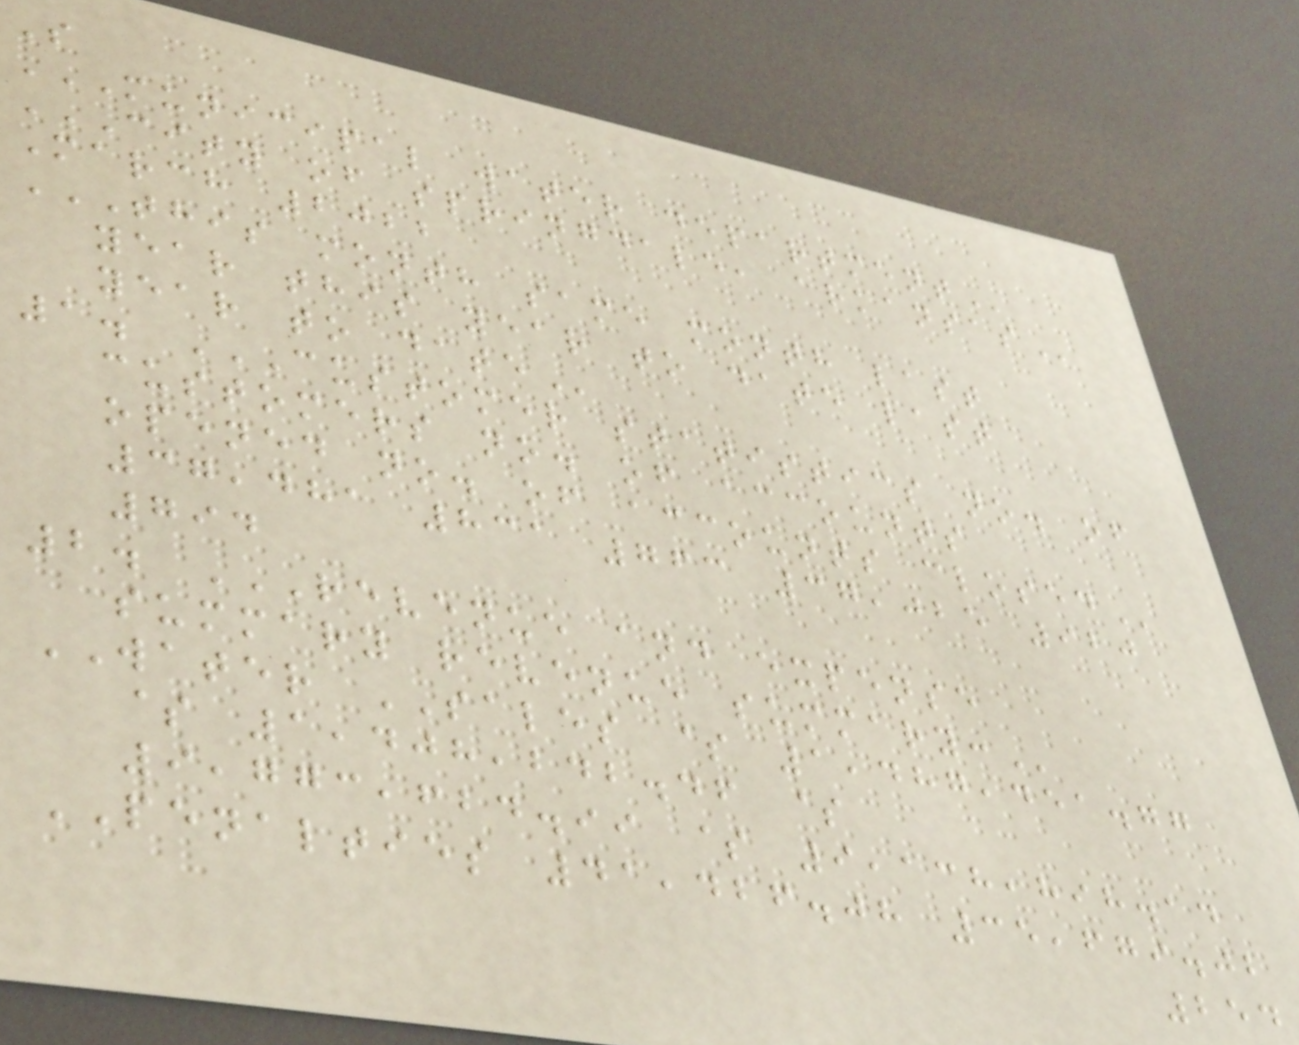S
MUNICIPAL WATER DEPARTMENT
CITY OF SPRINGDALE, ARKANSAS
March 2022
THIS MONTH SAME MONTH LAST
YEAR THIS YEAR TO DATE LAST
YEAR TO DATE
1. CUSTOMER STATISTICS NO. OF
CUSTOMERS NO. OF ACCOUNTS
OPENED NO. OF ACCOUNTS CLOSED
37,481 831 763 37,025 920
794
2. REVENUE AND EXPENSE
SUMMARY REVENUE SUMMARY:
WATER SALES $ 1,487,451.77
$ 1,408,242.46 $
9,773,624.99 $ 9,138,898.14
PENALTIES 41,426.08 35,679.02
254
